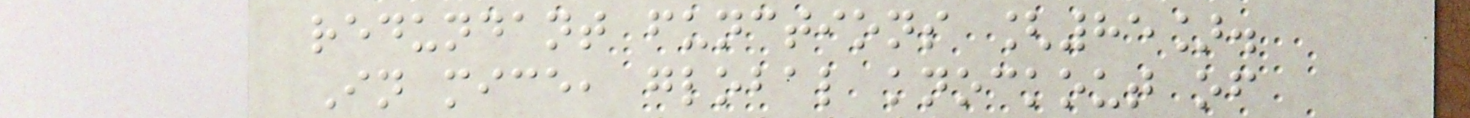redundant functions [85].
In mice, global knockout of
